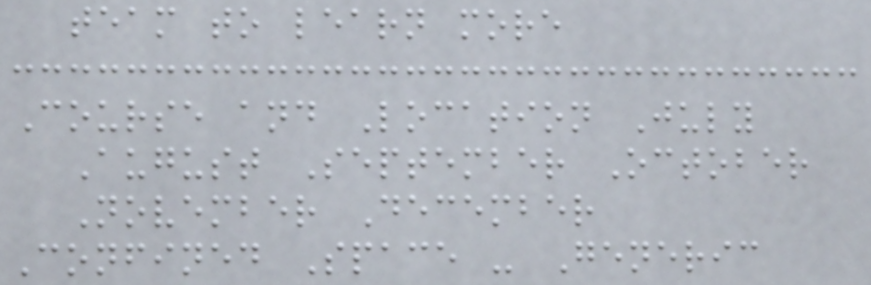team to learn more
Course and Location July
August September October
November December
Confined Space - Generic
